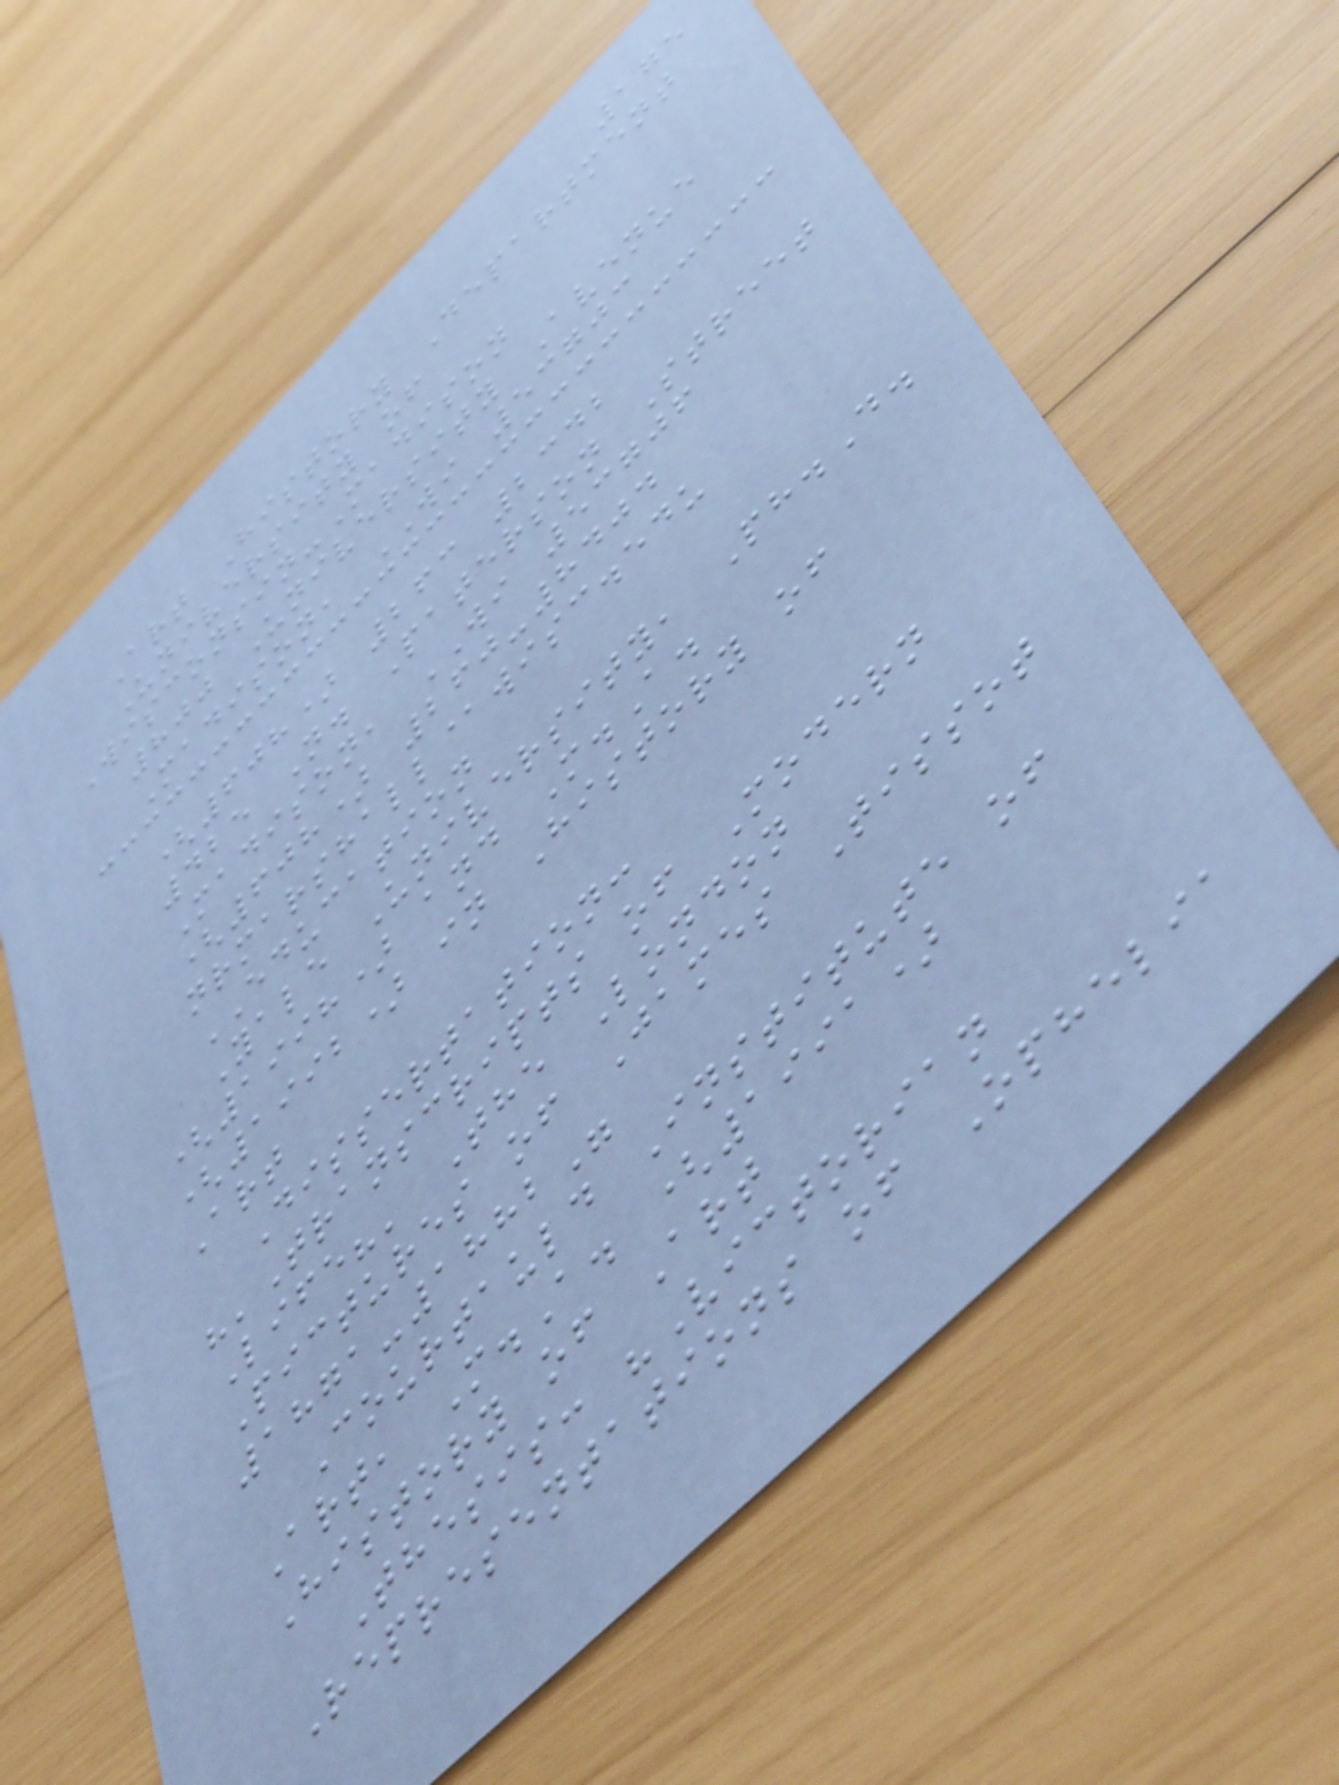175
Art History Department
University of
Wisconsin-Madison
800 University Avenue
Madison, WI 53703
(608) 263 2342
425 N. Paterson Street
Madison, WI 53706
(608) 260-8404
nrmarshall@wisc.edu
EDUCATION
Yale University, Ph.D.
(1998) and M.A.
(1992) in History of
Art
Dissertation:
"'Transcripts of Modern
Life?' The London
Pictures of James Tissot
1871-1882"
Courtauld Institute of
Art, M.A. (1991)
History of Art
Thesis: "Victorian
Representations of Ophelia
